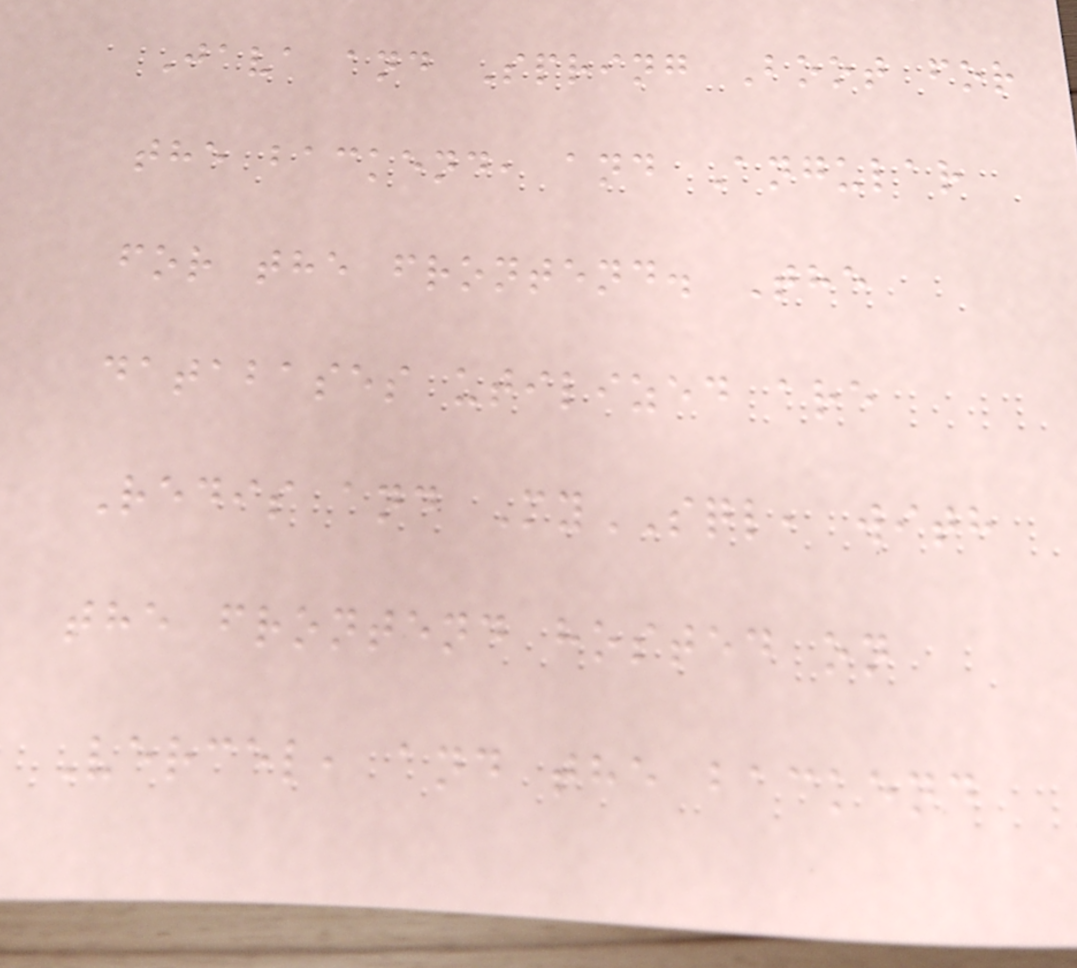Java and Spring Boot for
the backend, and Angular
for the frontend. The
databases utilized are
Redis and MySQL, with
the frontend hosted on
Vercel, and the backend
